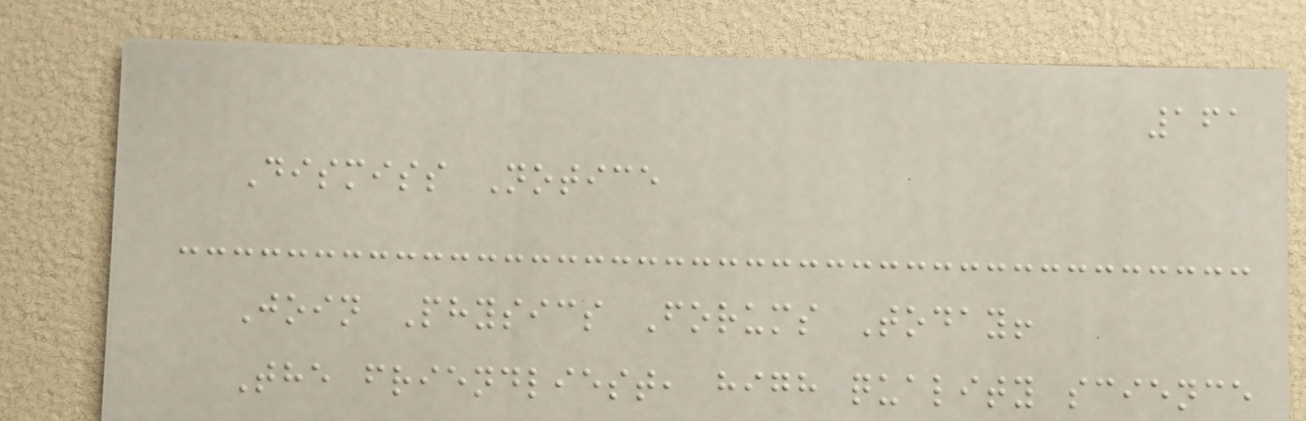161
Dismiss Notice
Join Physics Forums Today!
The friendliest, high quality science
